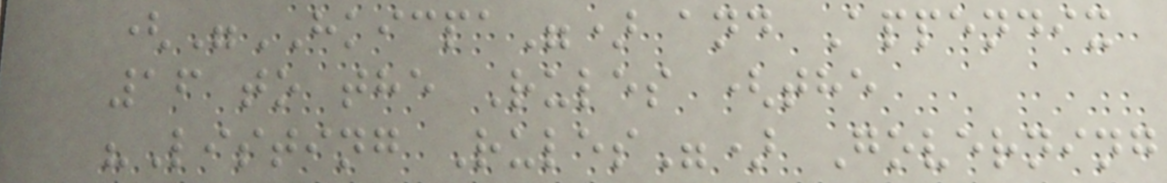("HKICPA") and Appendix
16 to the Rules (the
"Listing Rules") Governing
